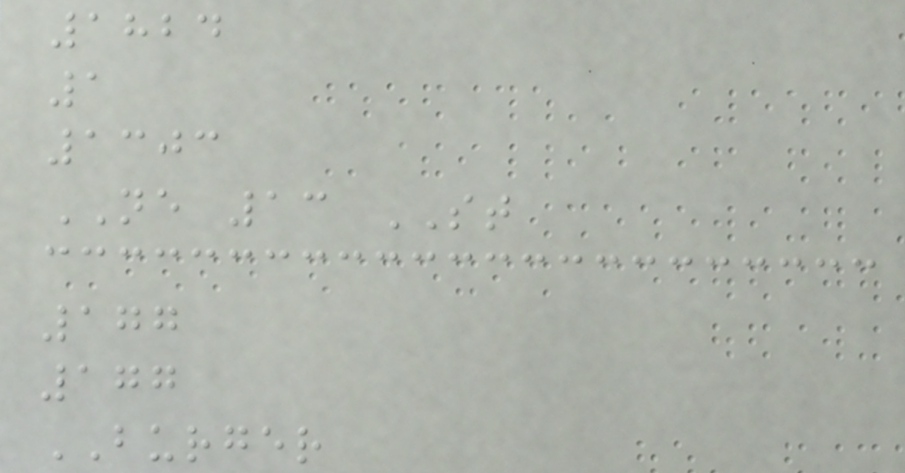1824
1
1303
NE 13 ST
177
177
BURGER
